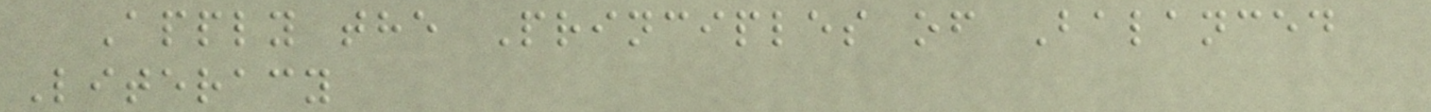Apply the Principles of Balanced
Literacy
